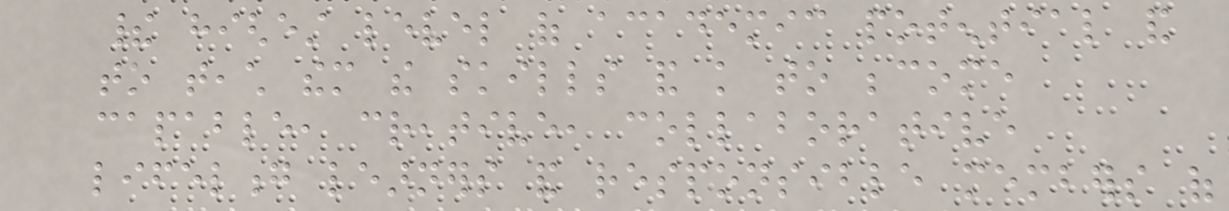their highest level of academic potential and
to teach them the skills and knowledge to become
capable, creative, collaborative
lifelong learners and responsible members of
